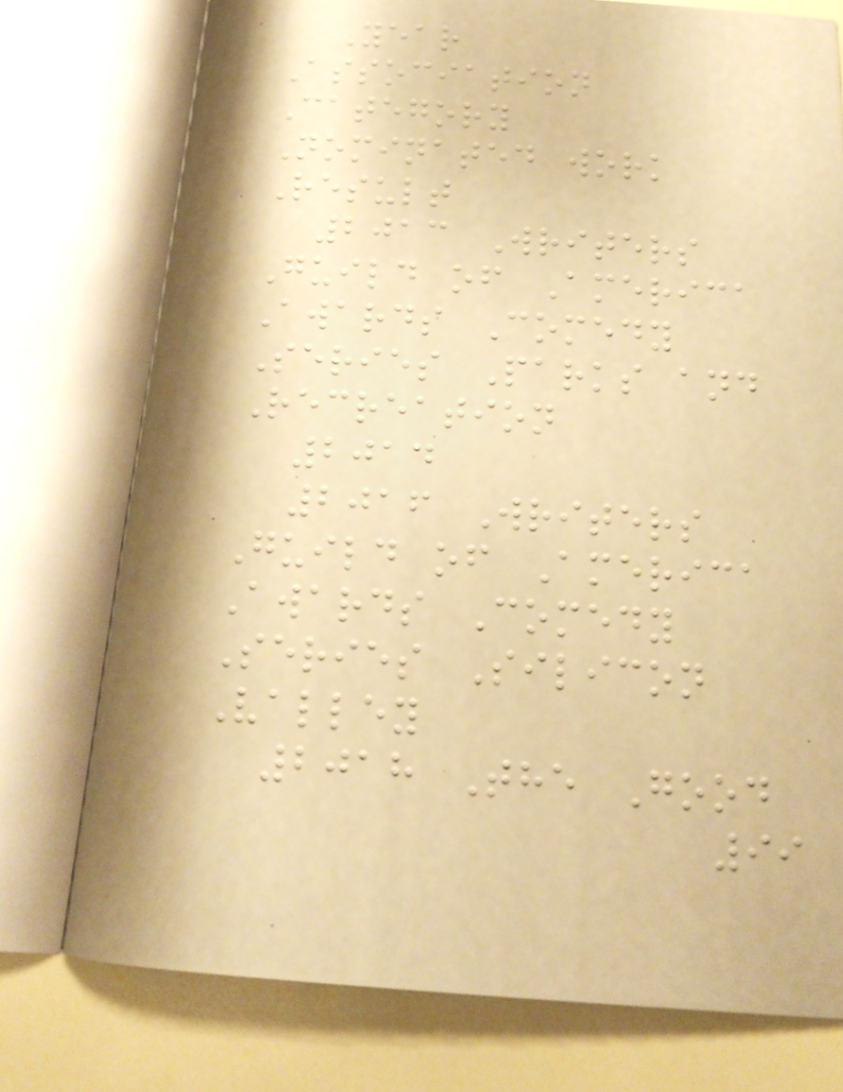Year
Association
Category
Nominated work
Result
2013 Writers
Guild of America
Awards Comedy
Series Parks and
Recreation
2014
2016 Writers
Guild of America
Awards Comedy
Series Silicon
Valley
2018 The Good
99
